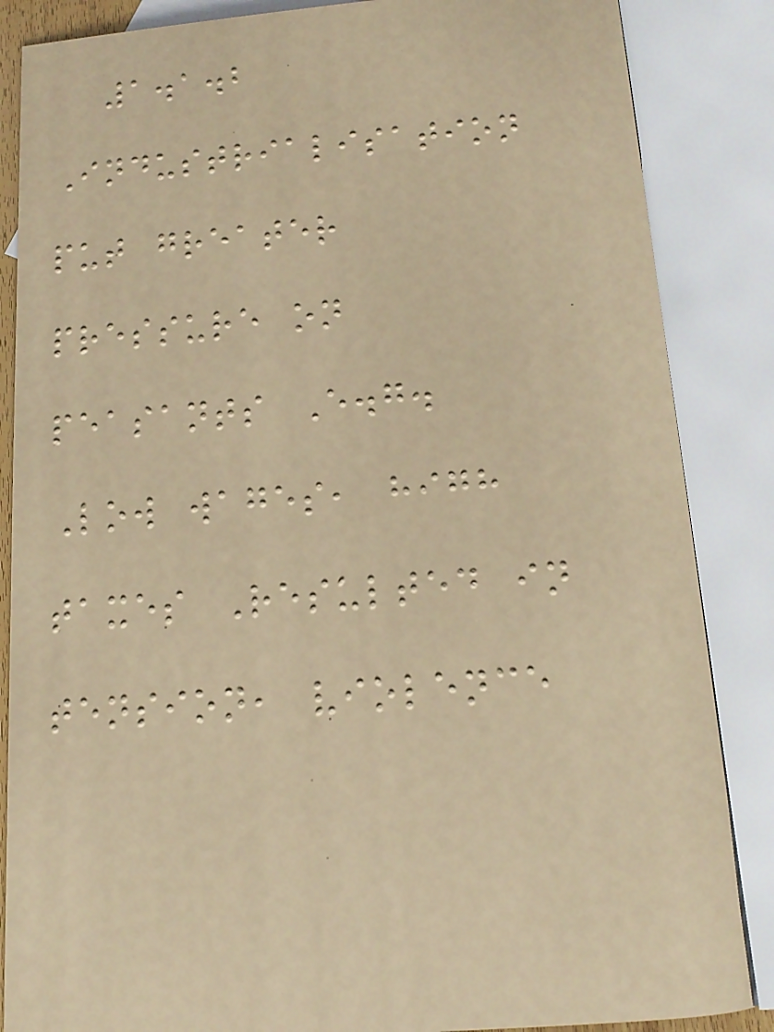1.1.2
Industrialisation
put greater
pressure on
peasants E.g.
Low wages, high
taxes Resulted in
tension, violence
